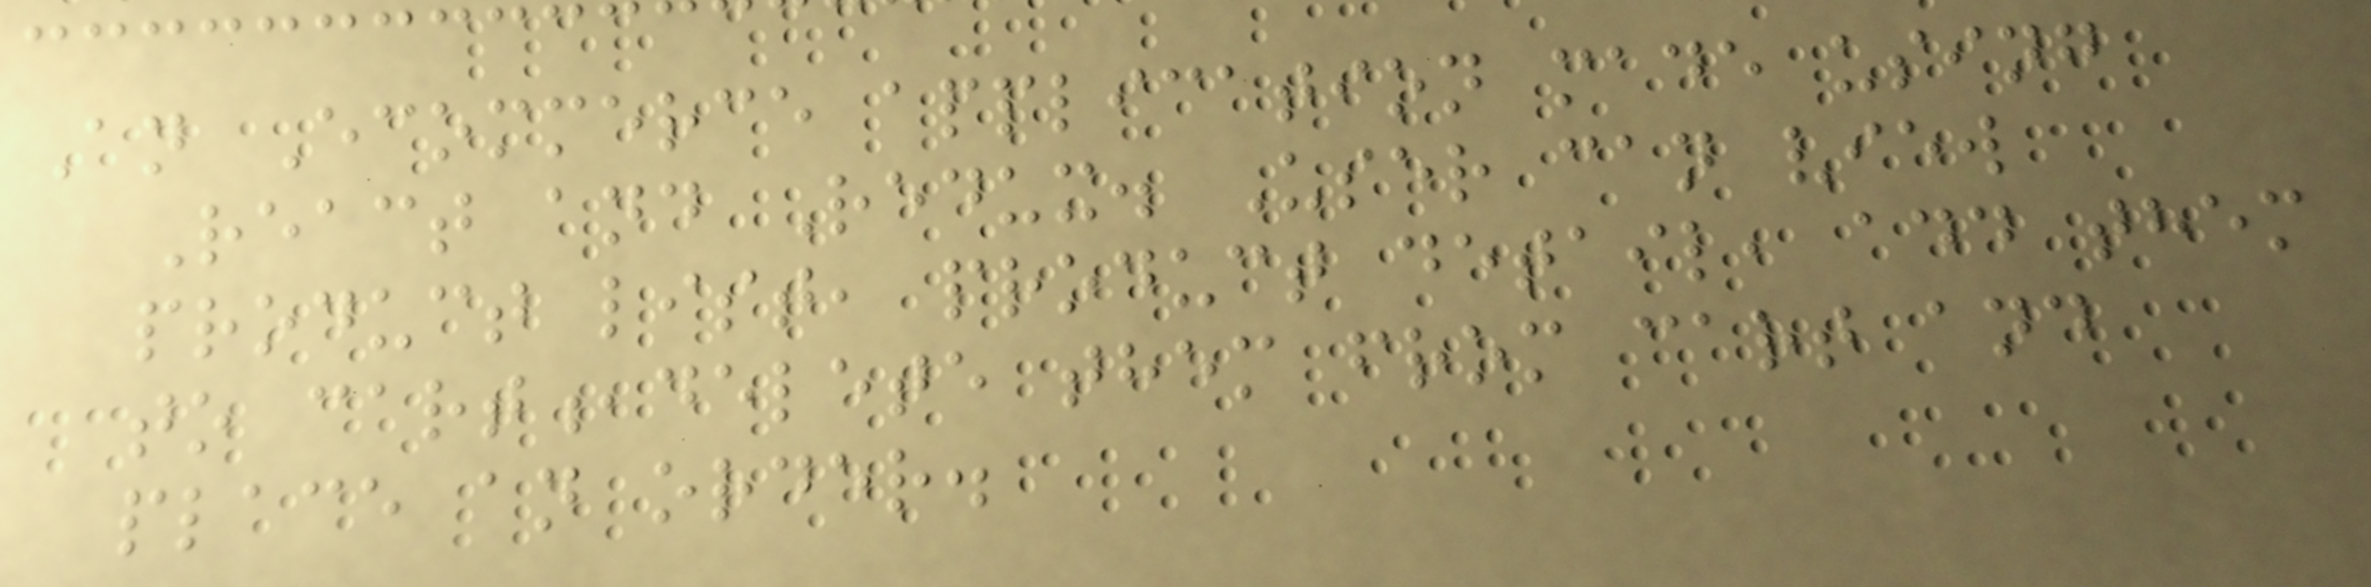An Ecommerce application made using
React and Redux. User can view
product list, product detail, add them
to cart,delete them from cart and
place an order.
